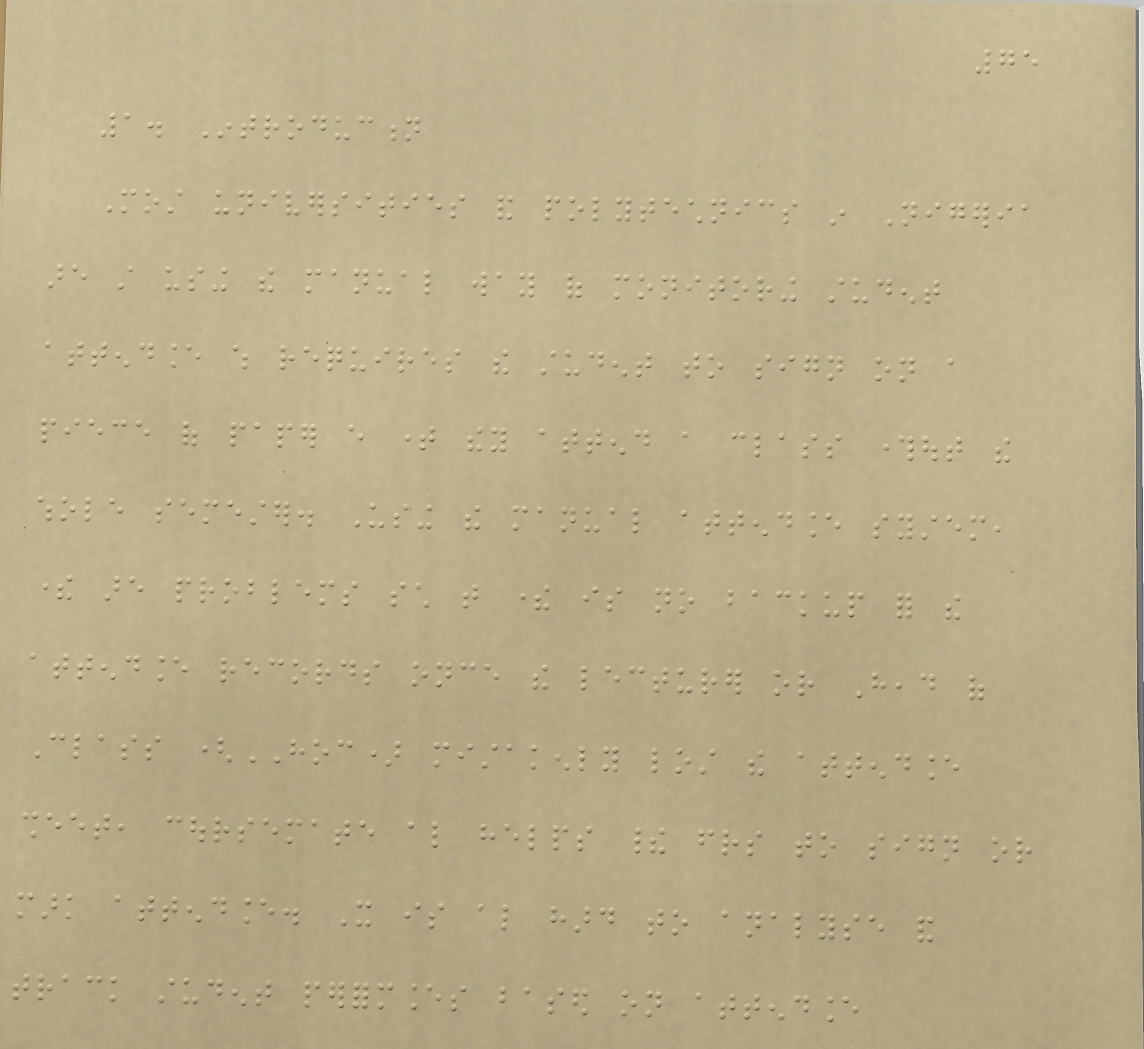75
1. Introduction
Most universities and polytechnics in Nigeria
are still using the manual way of monitoring student
attendance which requires the student to sign on a
piece of paper every time they attend a class throughout the
whole semester. Using the manual attendance system,
there are problems such that there is no backup for the
attendance records once the lecturer or Head of
Class (HOC) mistakenly lost the attendance
sheet, coursemate also helps their friends to sign or
mark attendance. It is also hard to analyse and
track student performances based on attendance
